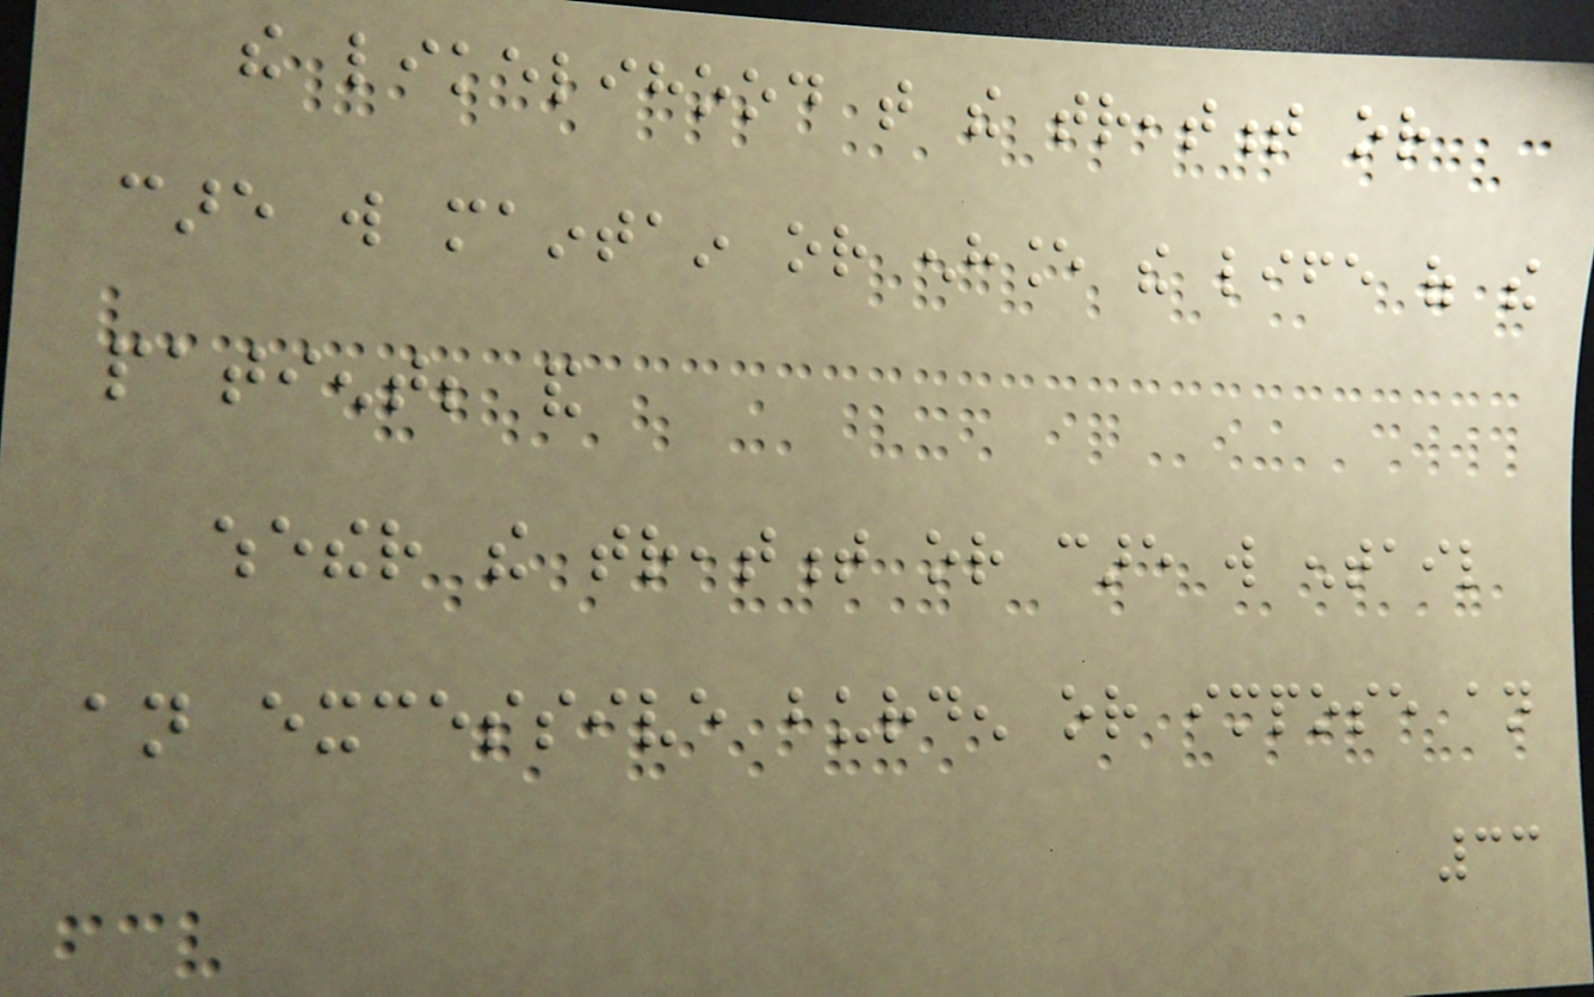the likelihood that the treatment or
care will maintain or enhance the life of the
patient; and
whether the treatment or care will entail
an excessive burden or impose an
33
